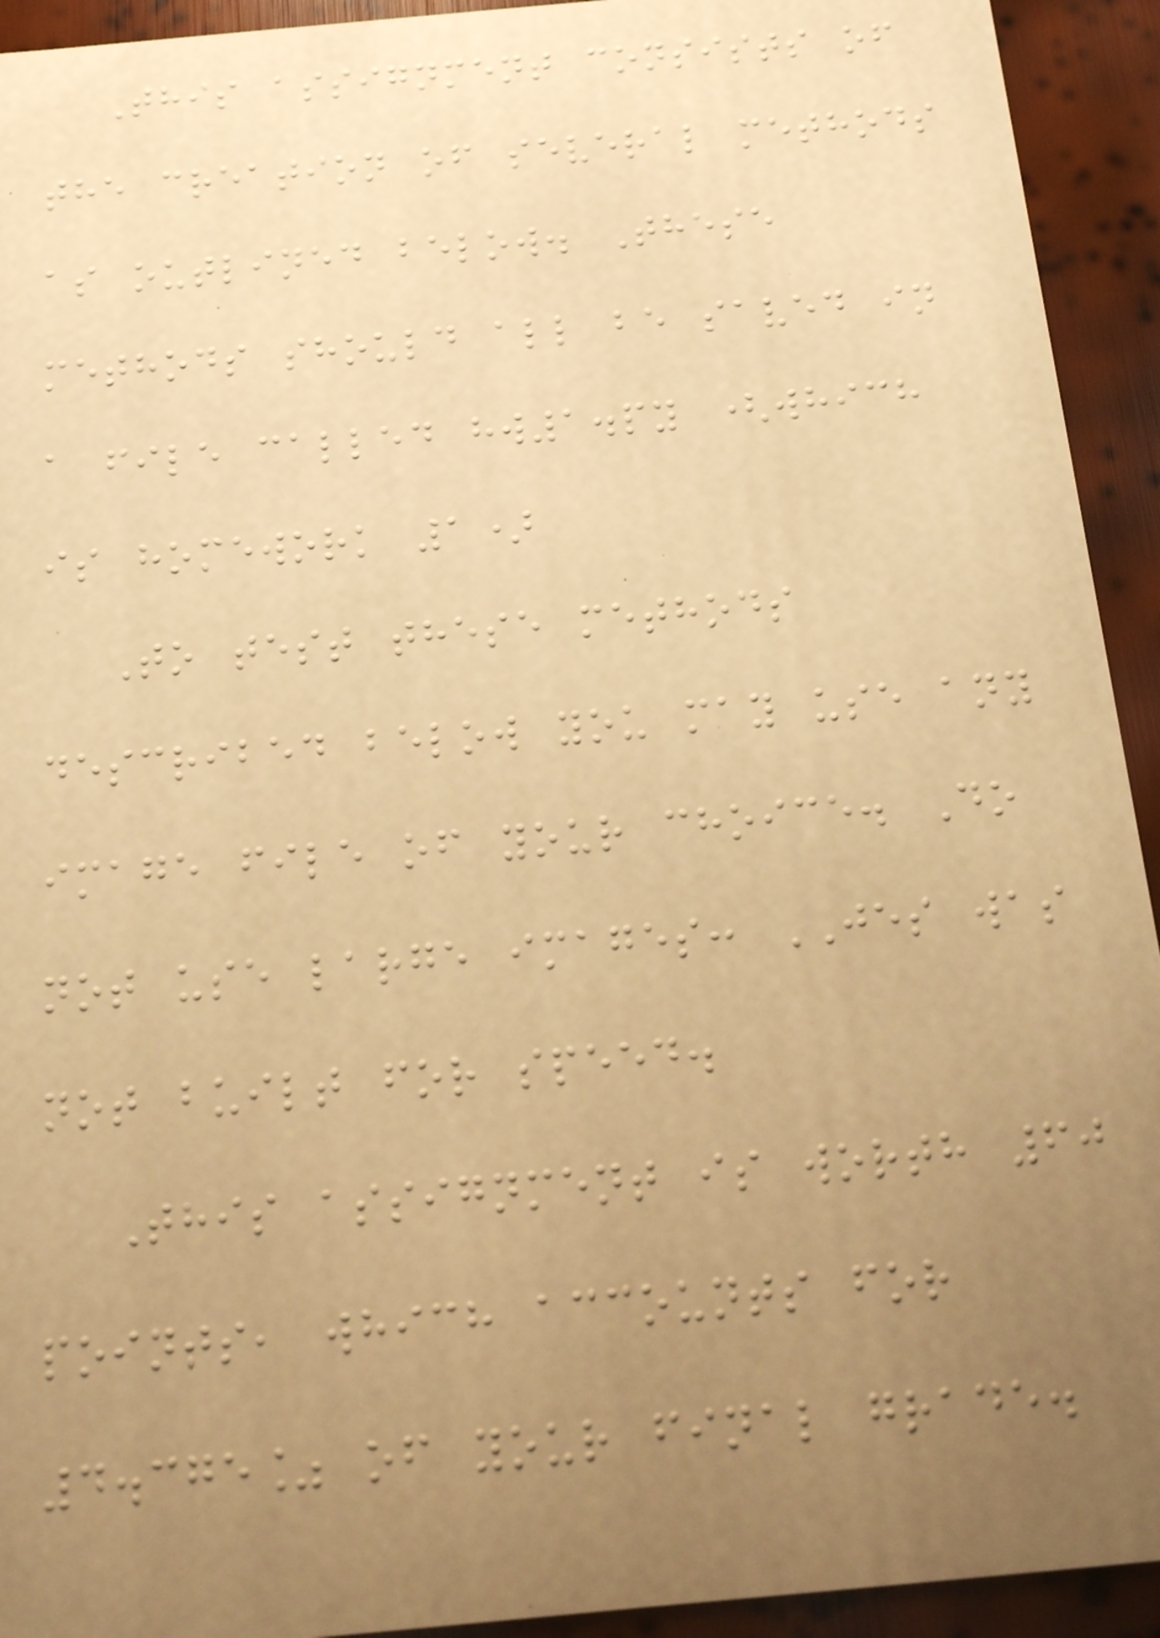This assignment consists of
the creation of several methods
as outlined below. These
methods should all be saved in
a file called hw1.py (which
is homework 1)
To test these methods
described below you may use any
image file of your choice. Do
not use large images: JES was
not built for speed.
This assignment is worth 60
points, which accounts for
4.375% of your final grade.
